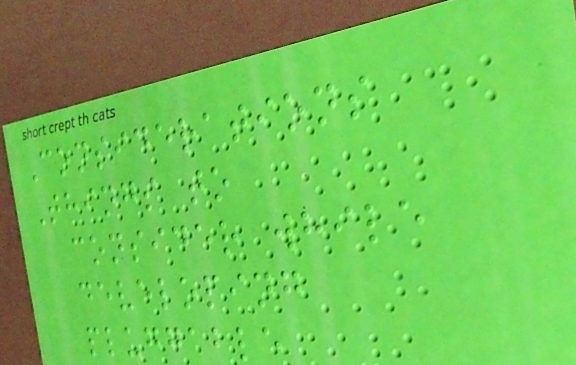Considerations
Things to
consider while
developing
pluggable
